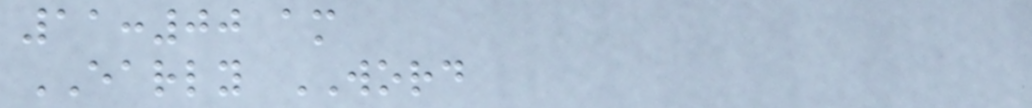11:00 am
EARLY WORD
